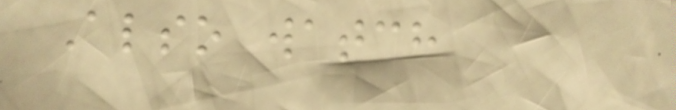Also watch
